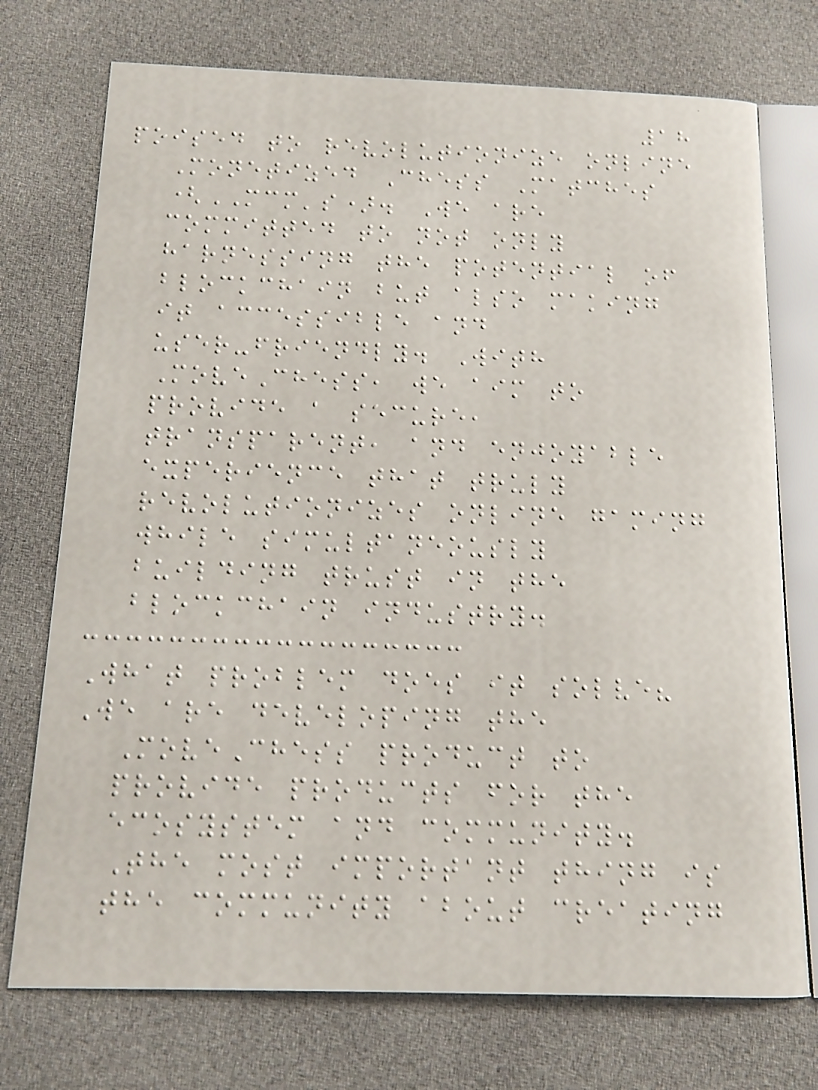18
poised to revolutionize online
Monetized Chess Matches
(MCM's). We are
committed to not only
harnessing the potential of
blockchain but also making
it accessible and
user-friendly. With
MoveChess, we aim to
provide a secure,
transparent, and enjoyable
experience that truly
revolutionizes online gaming
while simultaneously
building trust in the
blockchain industry.
What problem does it solve?
We are developing the
MoveChess product to
provide products for the
ecosystem and community.
The most important thing is
the community about creating
